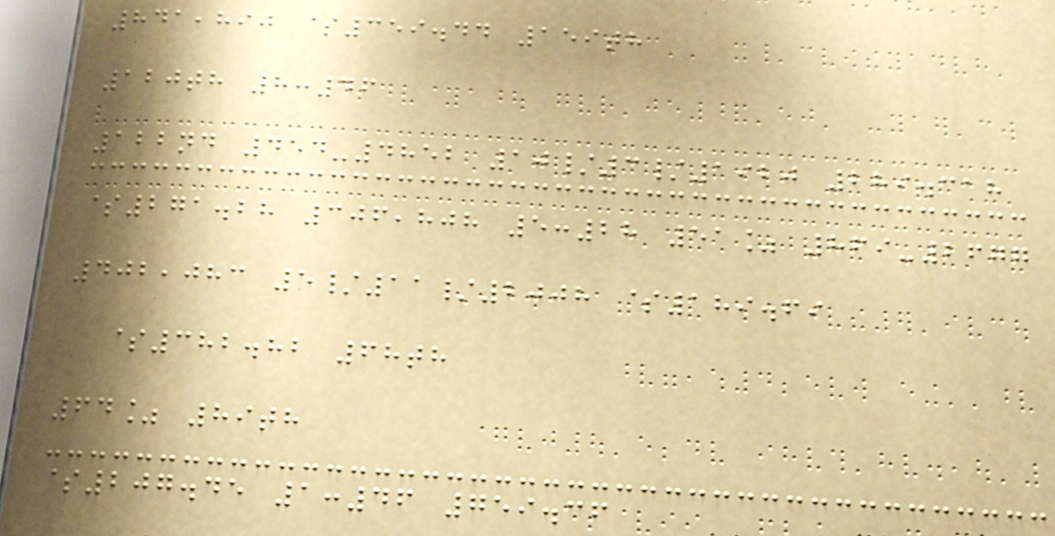841,890 $359.44 159th
120th 8:46
122nd 454-4852 10/3/1920 289.318
$271.28 306,808 5:28 51% 869-2677
402,083 5/11/2008 $189.69
$382.82 68th
64% 89th
$207.45 1:46 759.36
